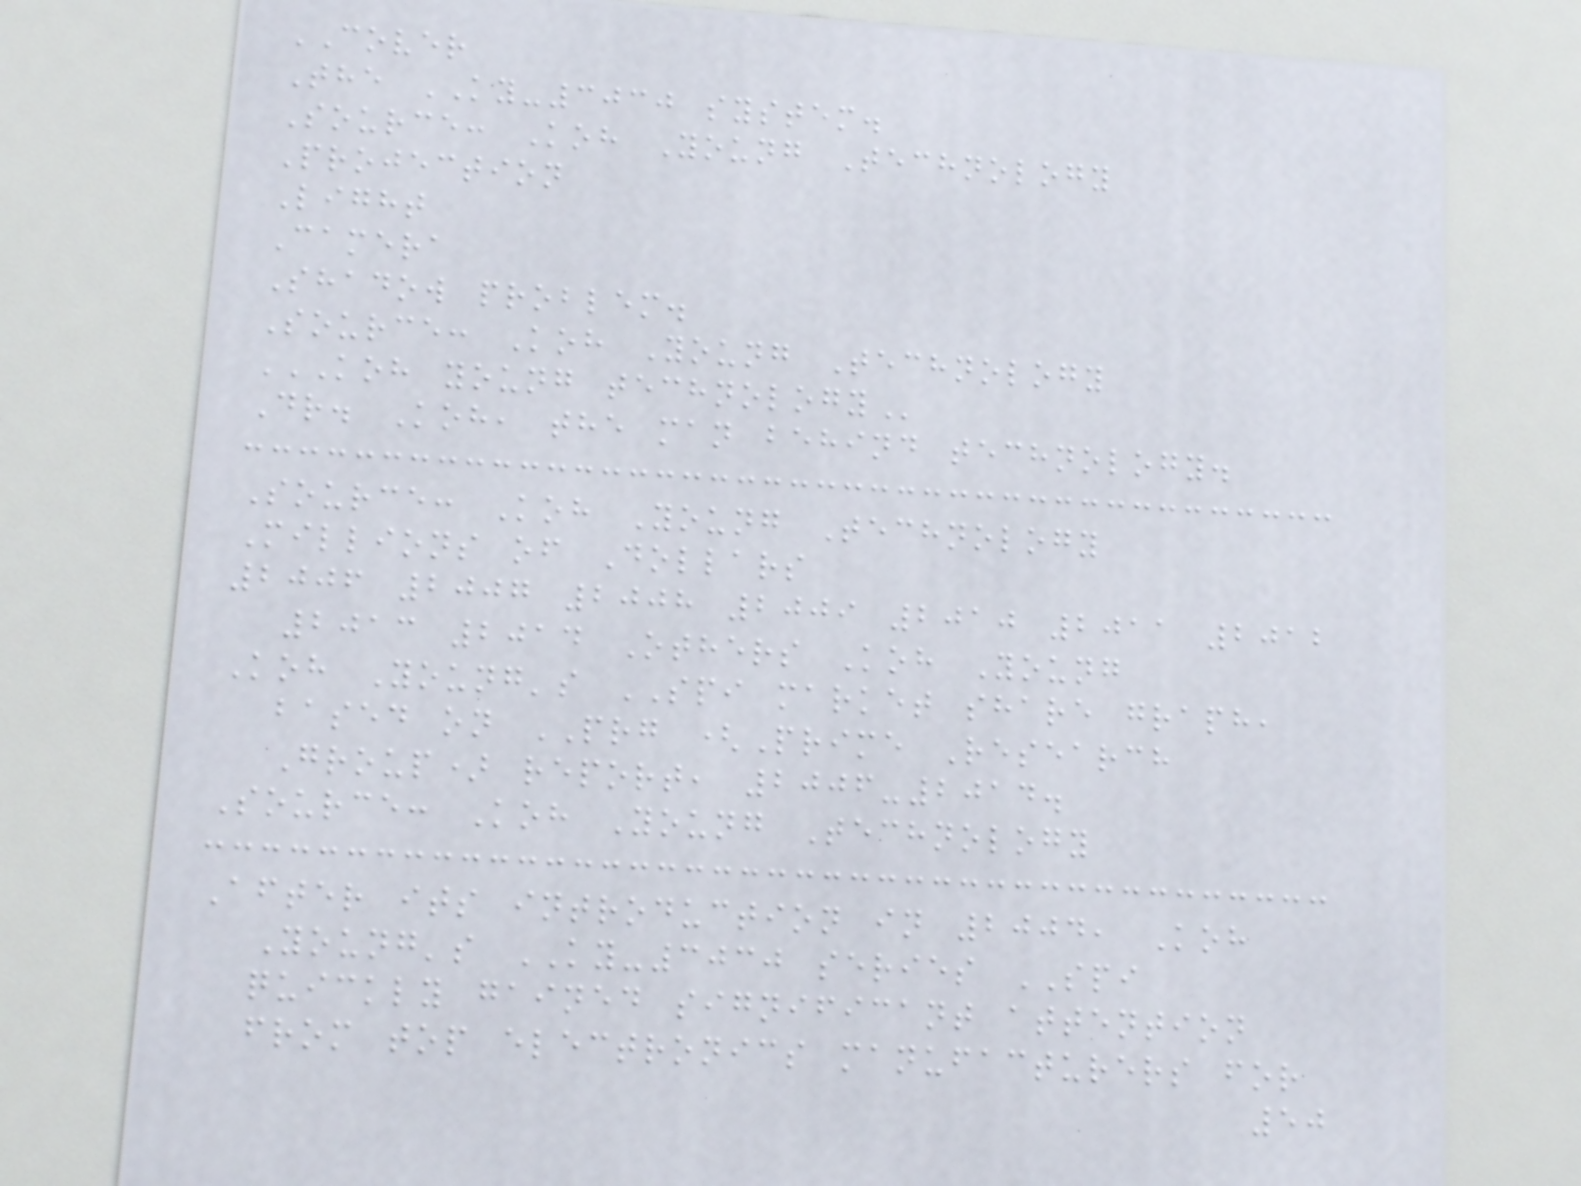COVER
The KY-3030 system.
Source: Koh Young Technology
Projection
Light
Camera
Shadow problem.
Source: Koh Young Technology
KOH YOUNG TECHNOLOGY
Dr. Koh, the man behind technology.
Source: Koh Young Technology
Millions of Dollars
2006 2007 2008 2009 2010 2011 2012
2013 2014 Others Koh Young
Koh Young's SPI market share graph,
based on PRG (Prime Research
Group) report, 2006-2014.
Source: Koh Young Technology
After its introduction in 2004, Koh
Young's KY-3030 series SPI
quickly gained significant attention
from top electronics manufacturers for
50
